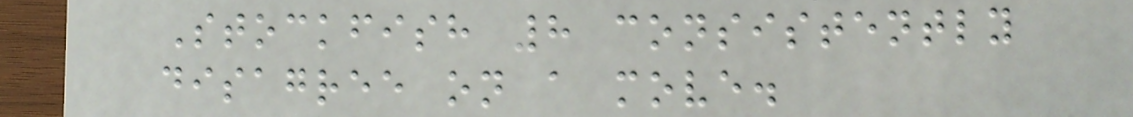Stockfish 8 consistently
disagree on a move.
